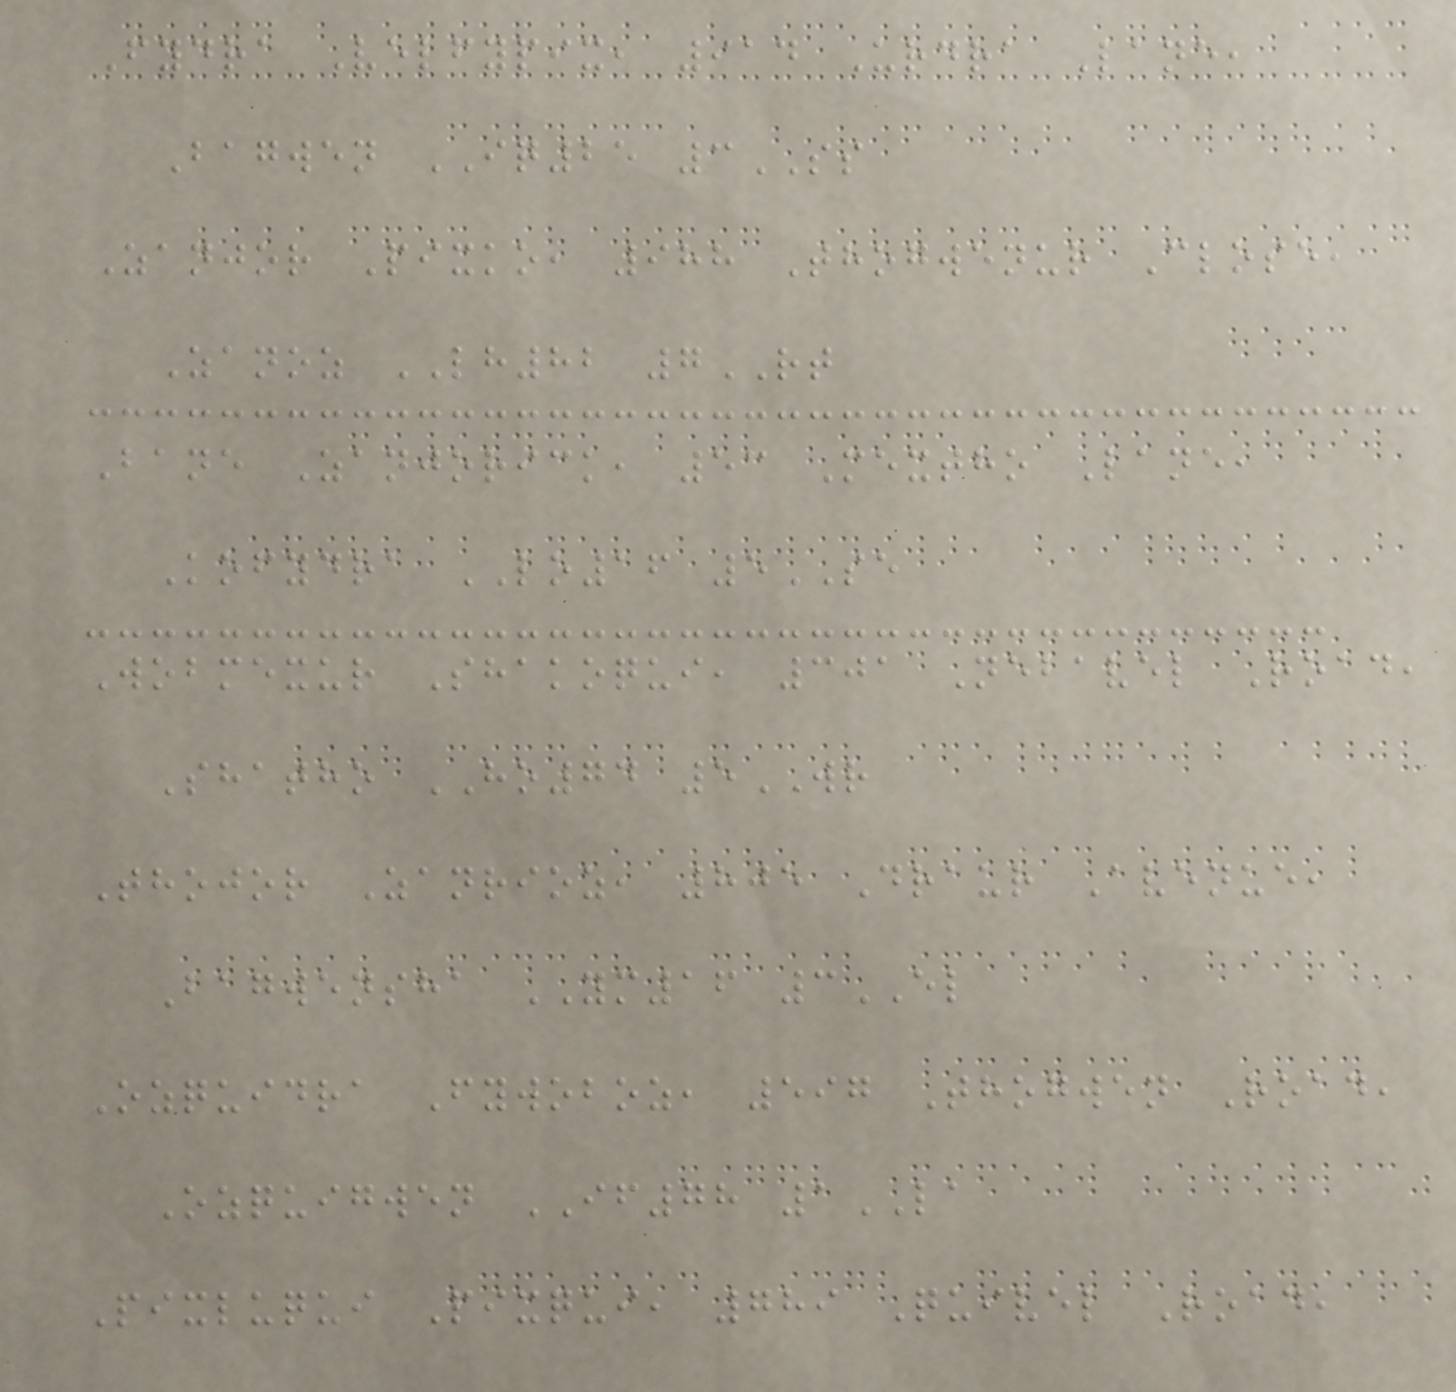Fydra Velfypix, 914 Urdra Lane,
Bagwen IQ25 3SS
Zanjor Pixko, 988 Thogwenur Close,
Zanoz LH82 7RT
Bane Zanjorick, 53 Mextho Lane,
Kofydra LO16 5SE
Wobmexur Shakoqui, 301 Nebavel Road,
Shatho HO74 5WR
Thojor Zanrioz, 805 Draur Avenue,
Bagwensha YM16 3EL
Ozquidra Fywoboz, 597 Thogwen Road,
Ozquigwen IF78 1LA
Pixluqui Pixqui, 789 Quivel Road,
